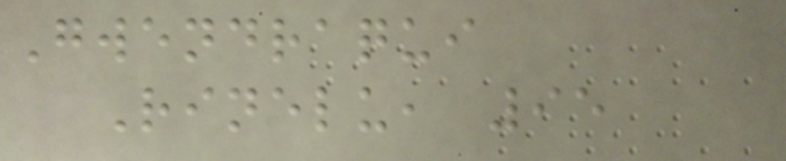Gwendraqui
Rinelu, 95
